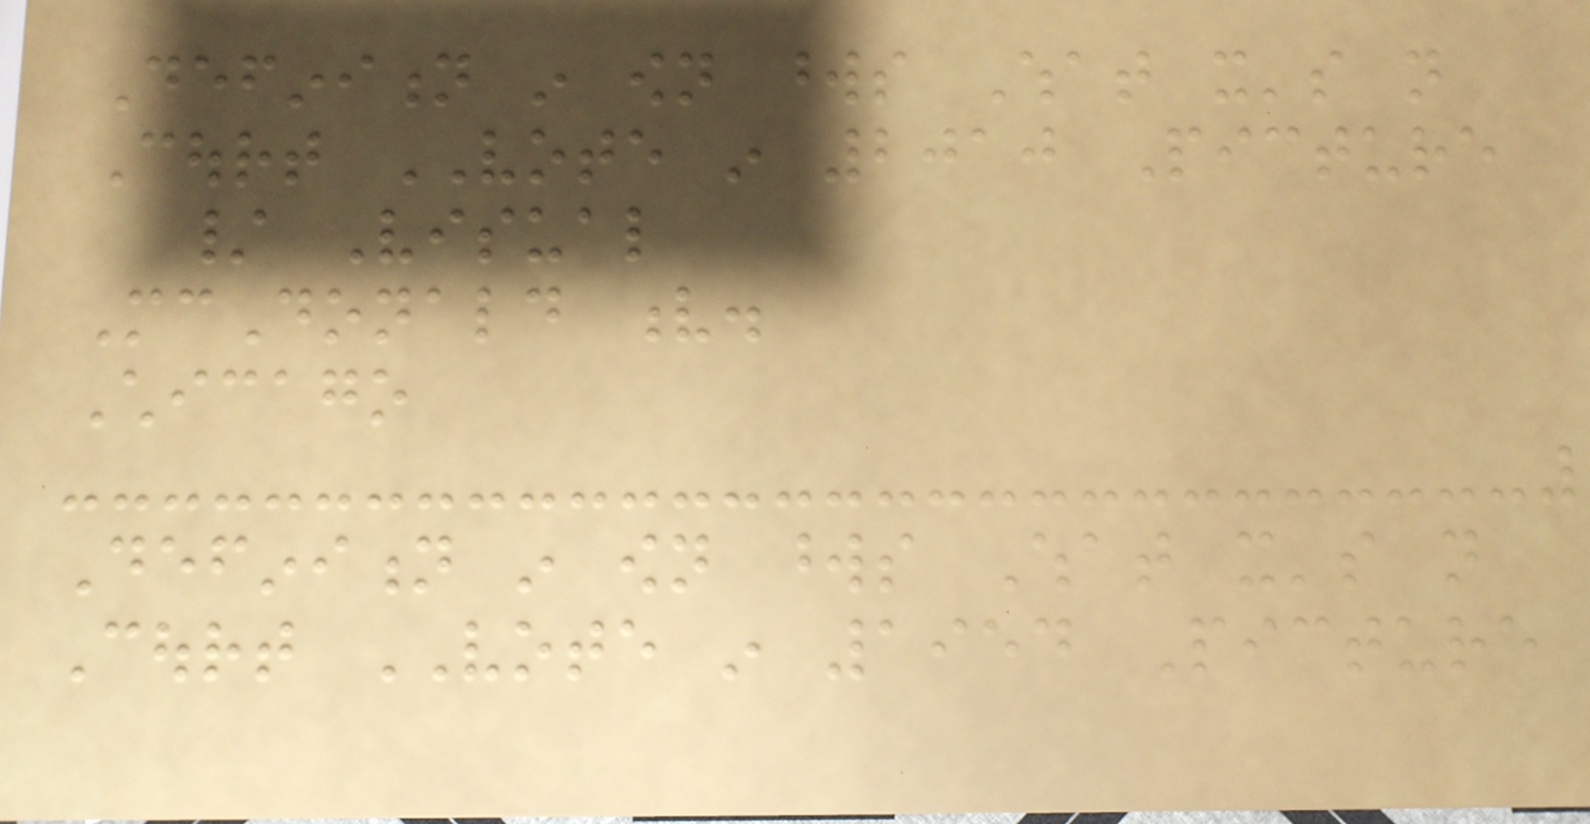Definition in own words What it's not
Court VOTE in 2010 Picture
/ Visual
McDonald v.
Chicago
Definition in own words What it's not
Court VOTE in 1954 Picture
